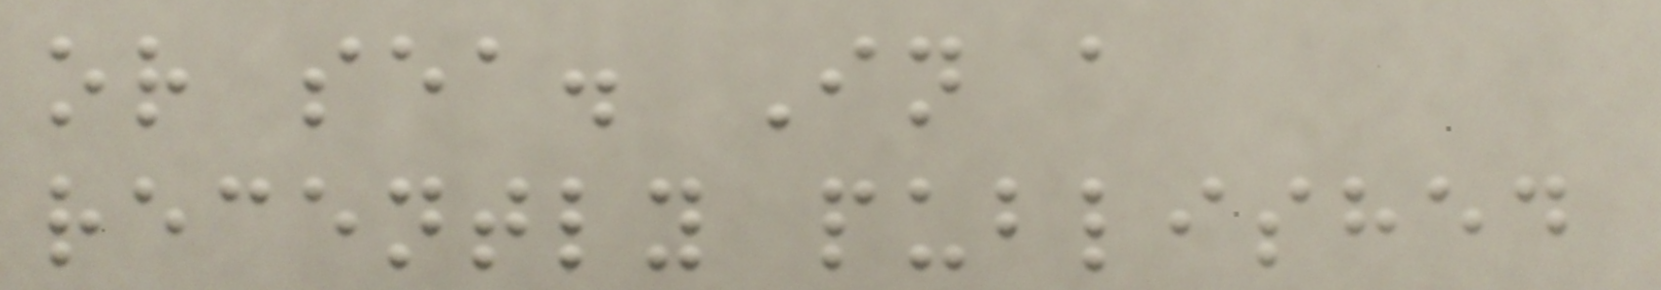or sea. In a
recently published
